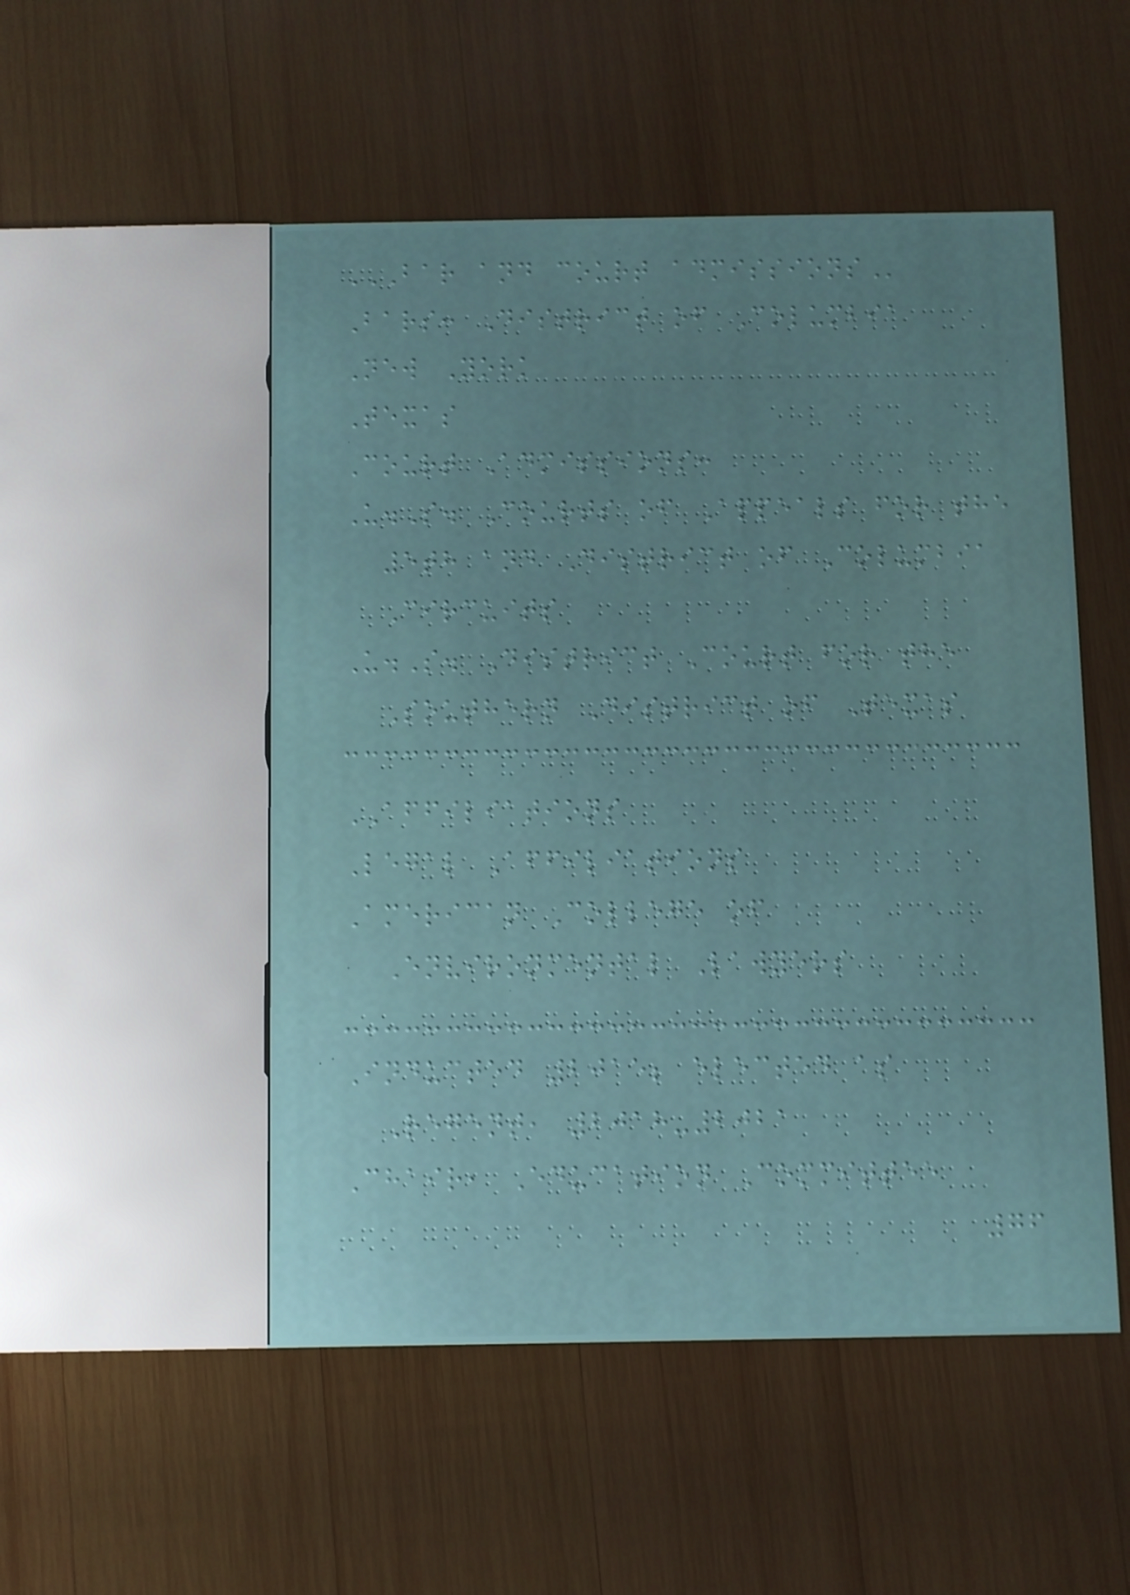BAR AND COURT ADMISSIONS
Bars: District of Columbia
New York
Texas
Court Admissions:
U.S. Courts of Appeals for the
5th and District of Columbia
Circuits
U.S. District Court for the
Southern District of Texas
AFFILIATIONS
Legal Affiliations
American College of
Environmental Lawyers
Inducted 2015; elected as
Regent, 2018-2021
Chair, Education Committee
76
